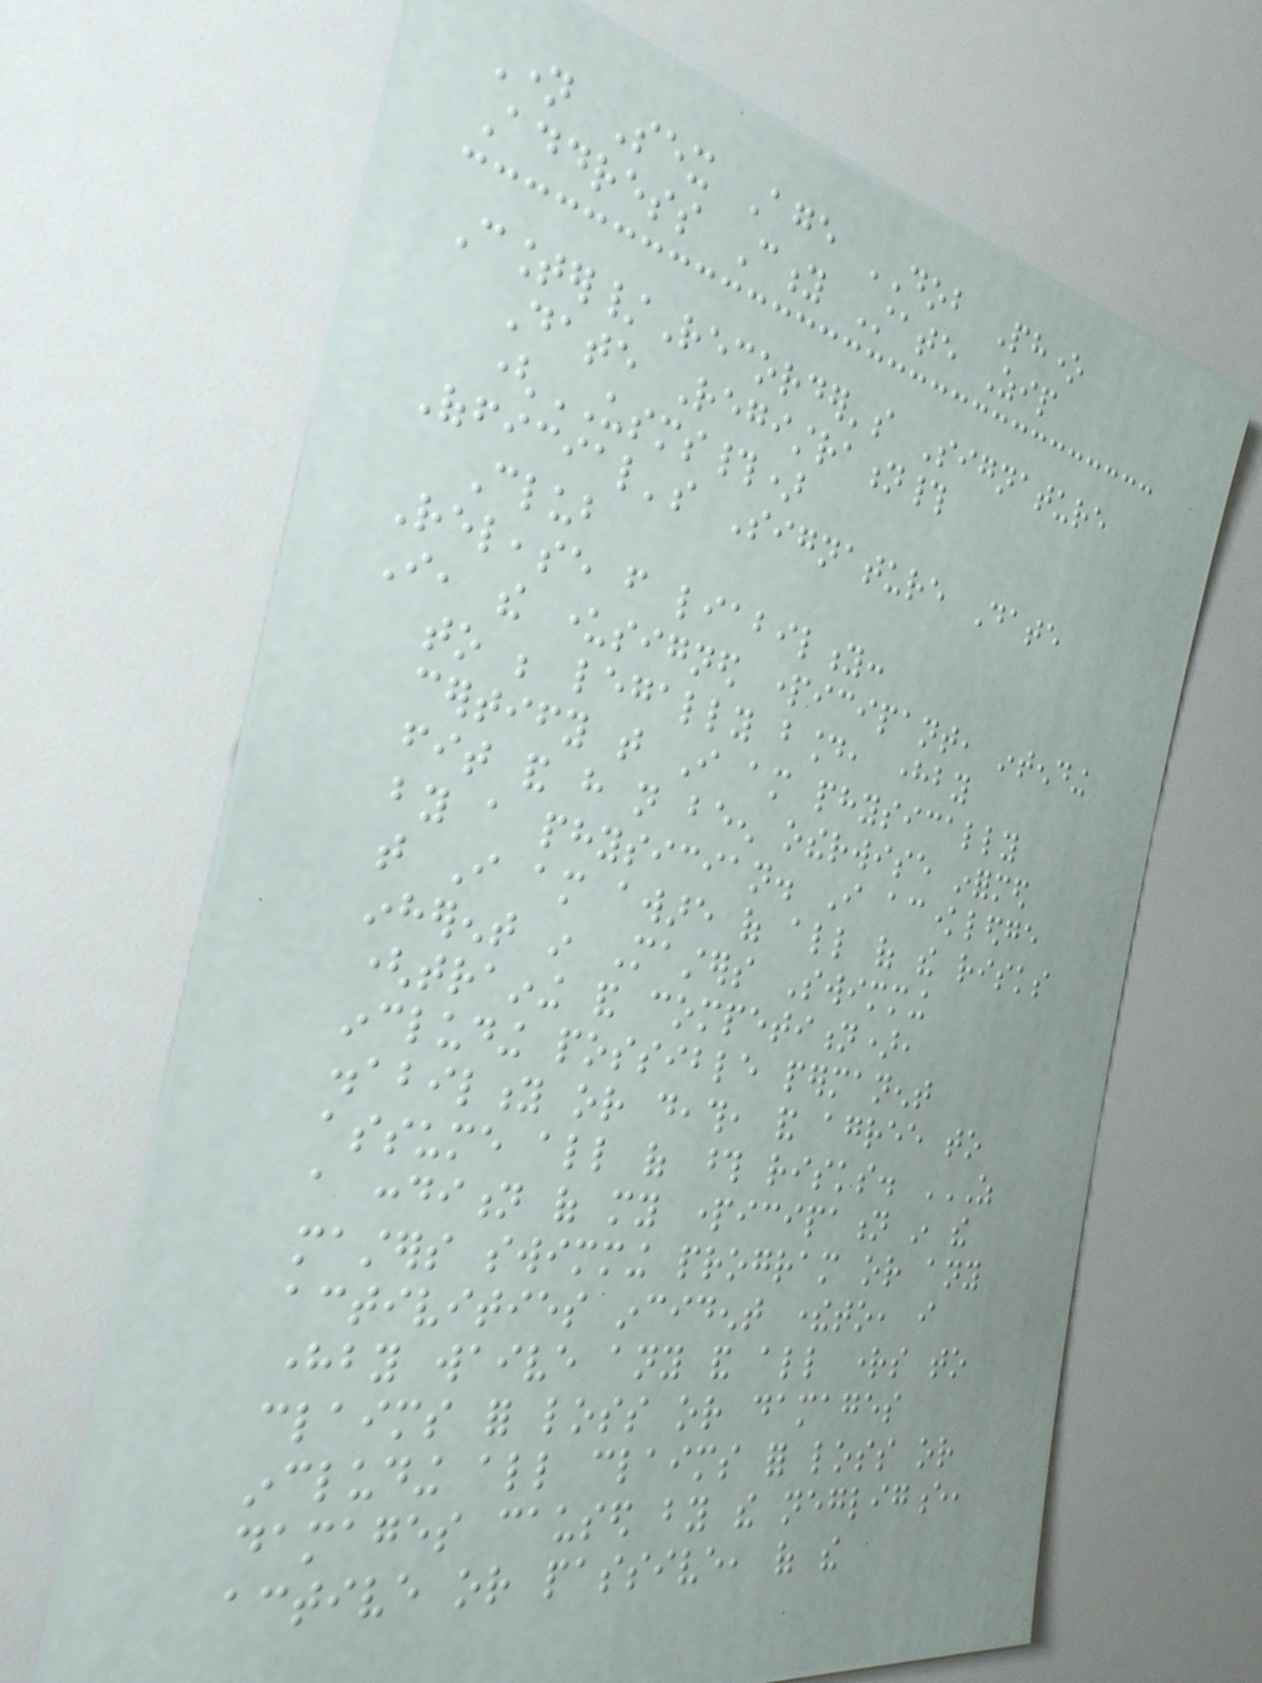Name Sex Age DOB Phone
Address City State Zip
Counter/Recorder's Signature
Date Registration#
(USMS#)
Official's Signature Date
Club
Release from liability:
I, the undersigned participant, intending
to be legally bound, hereby
certify that I am physically
fit and have not been otherwise informed
by a physician. I acknowledge
that I am aware of all of the risks
inherent in Masters Swimming
(training and competition),
including possible permanent
disability or death, and agree to
assume all of those risks. AS
A CONDITION OF MY PARTICIPATION IN THE
MASTERS SWIMMING PROGRAM OR ANY
ACTIVITIES INCIDENT THERETO, I
HEREBY WAIVE ANY AND ALL RIGHTS TO
CLAIMS FOR LOSS OR DAMAGES
INCLUDING ALL CLAIMS FOR LOSS OR
DAMAGES CAUSED BY THE NEGLIGENCE,
ACTIVE OR PASSIVE, OF THE
